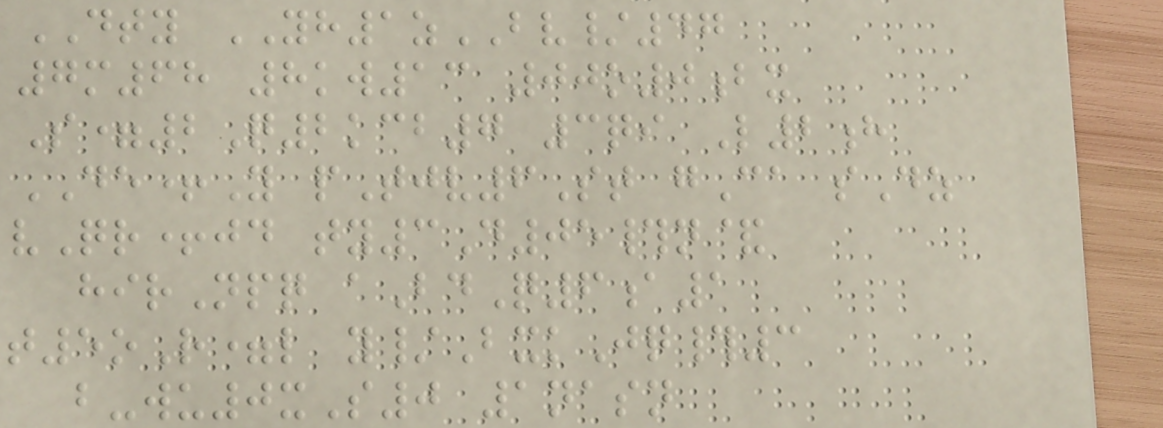DTY YH1zBV/47
7m68 8kw13 00o0bx
S=2Q2kcb7 3qi L2h
DE+Y pTjv6St gCa sDz
vQr+jd ty3D05#n&
hirNpq aBdQ6a1
t5oR=l y/BxkJq#3
b-wu0xS0 1nasn
